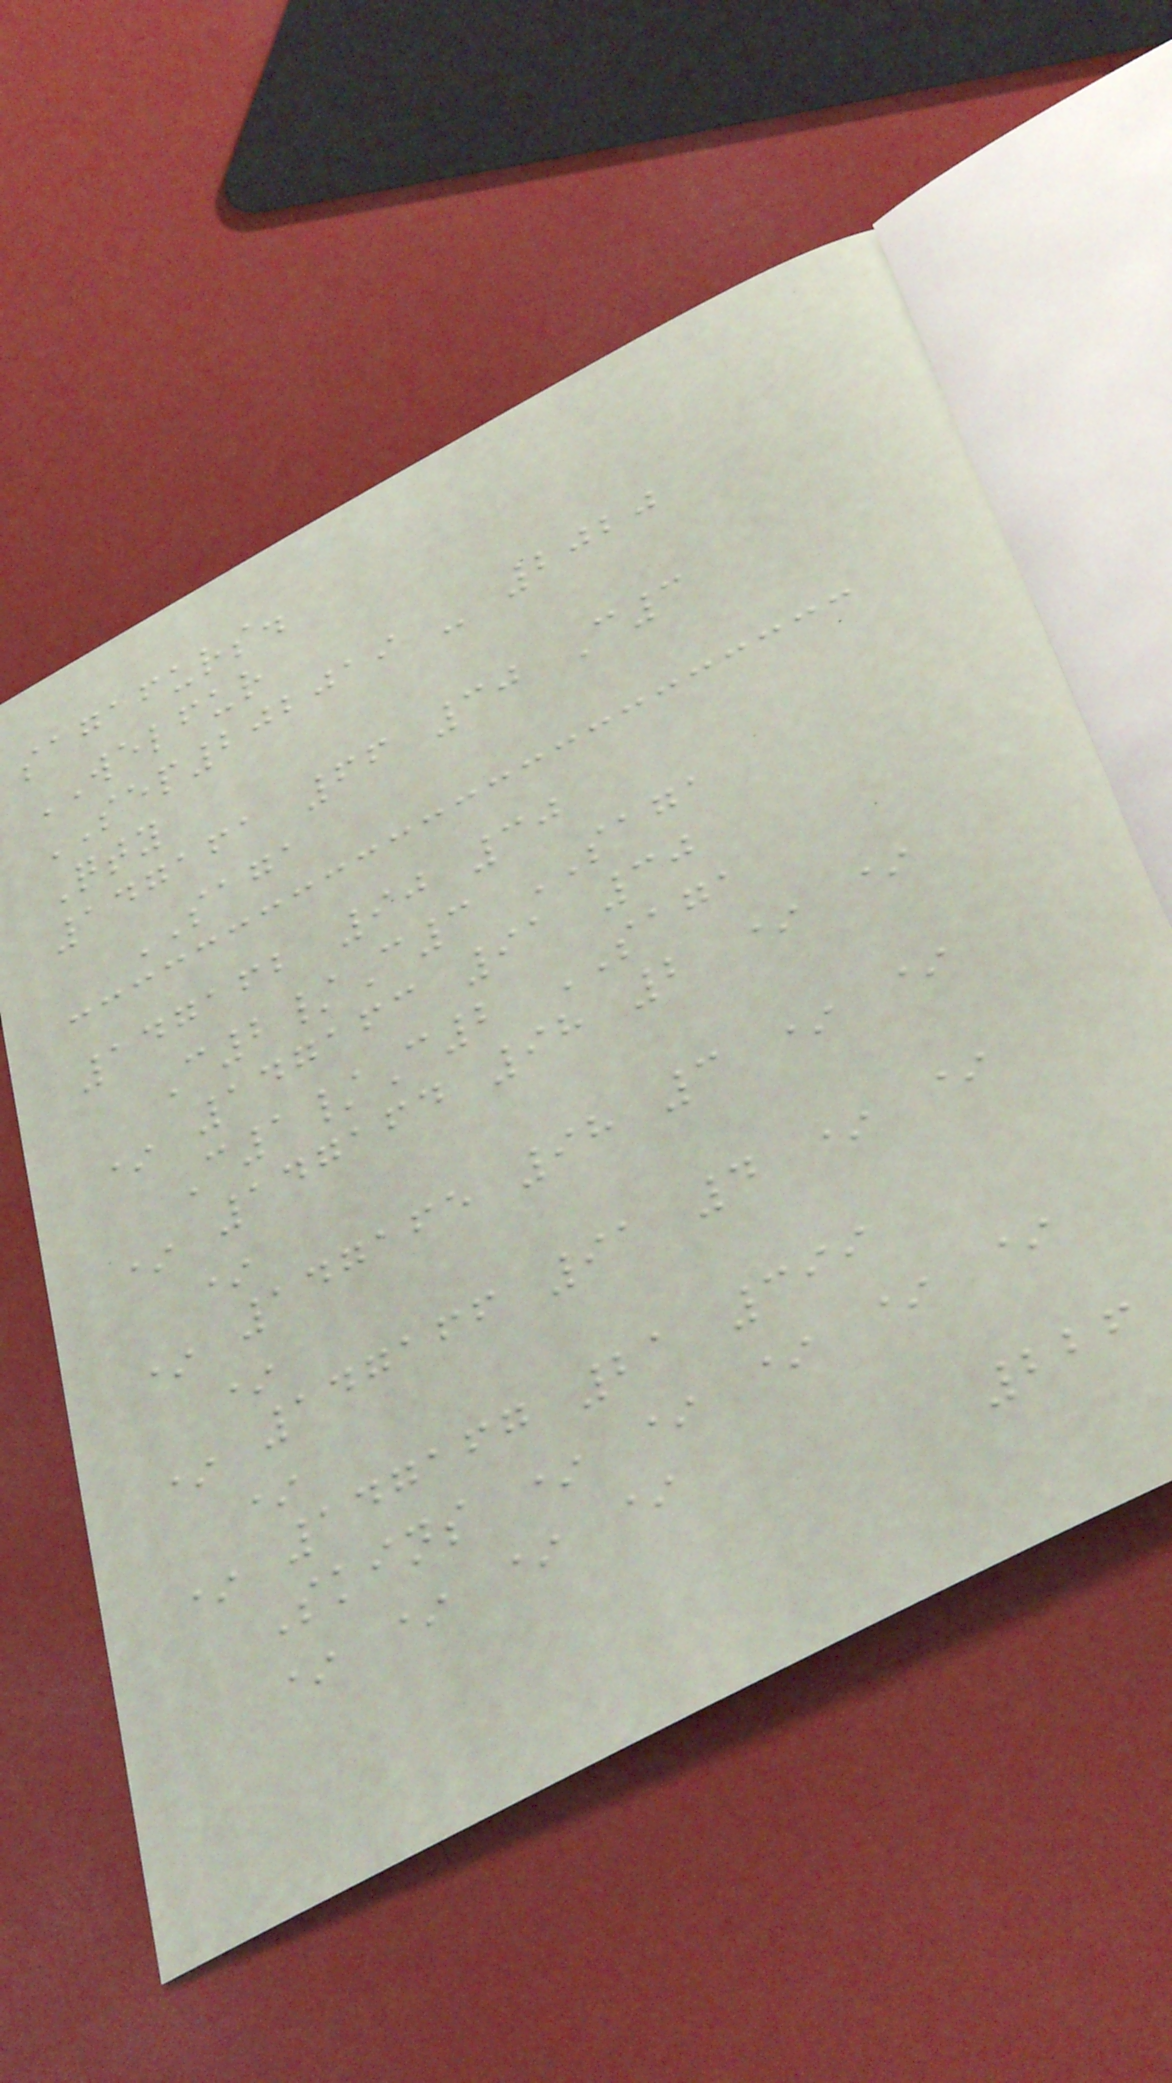sagafurs.
WELFUR
SEP202019 - 2020
Qty
147161 66 30 C3
SAGA
147162 90 30
C2/C3 SAGA
* 147163 91 30
C1/C2 SAGA
* 147164 98 2 * *
*
* 147165 98 3 * *
*
* 147166 91 4 * *
*
* 147167 21 399
Skins * * * * *
* * * *
226
